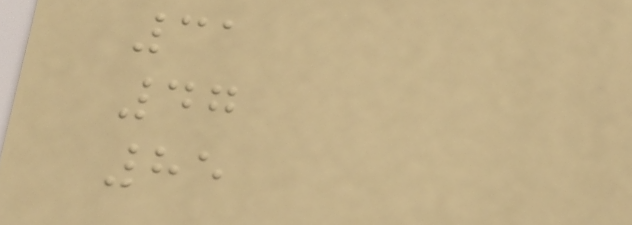31
47
85
